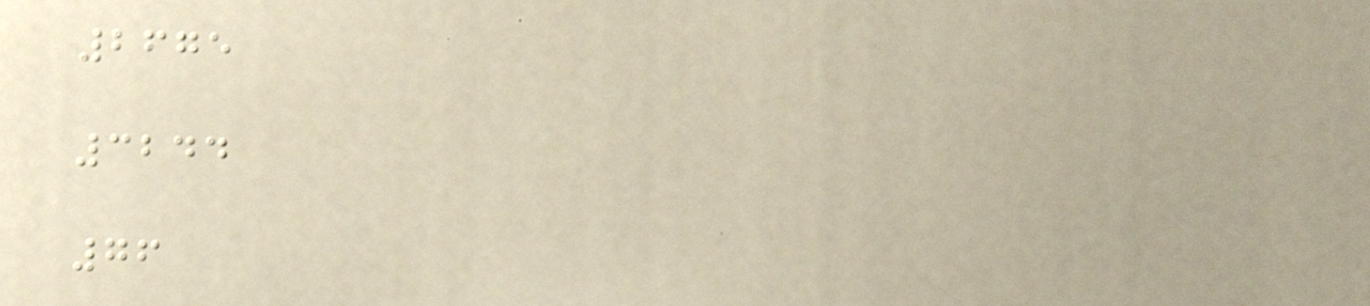2675
3244
76
